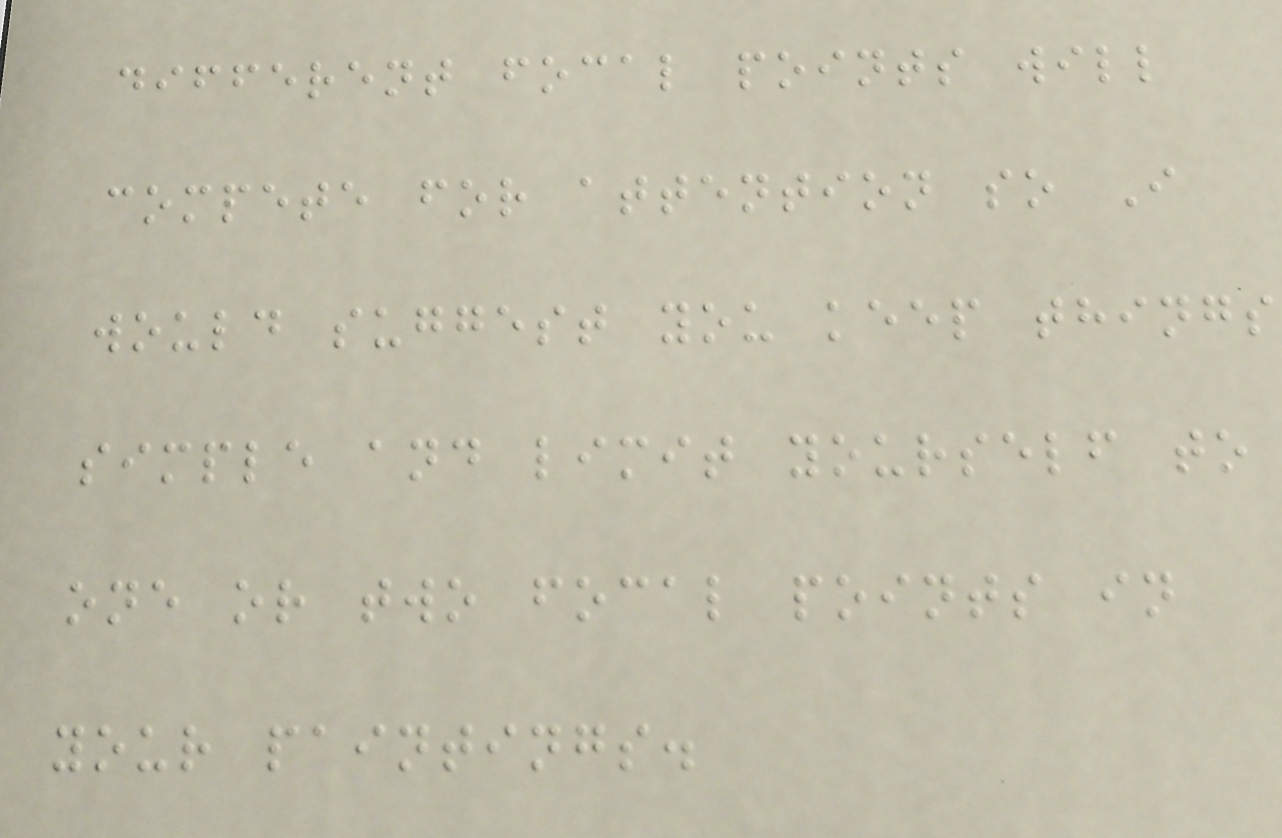different focal points will
compete for attention so I
would suggest you keep things
simple and limit yourself to
one or two focal points in
your paintings.
